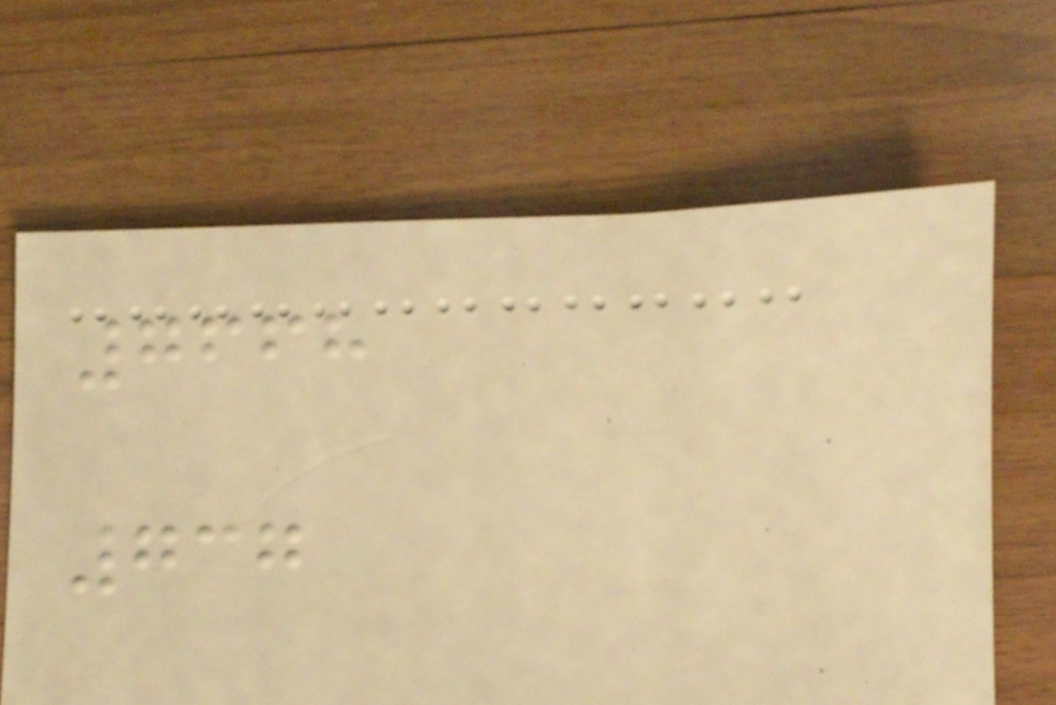7668
737
